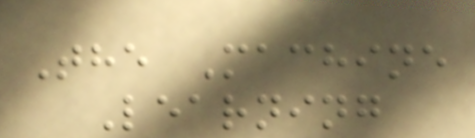The Machine
Learning
